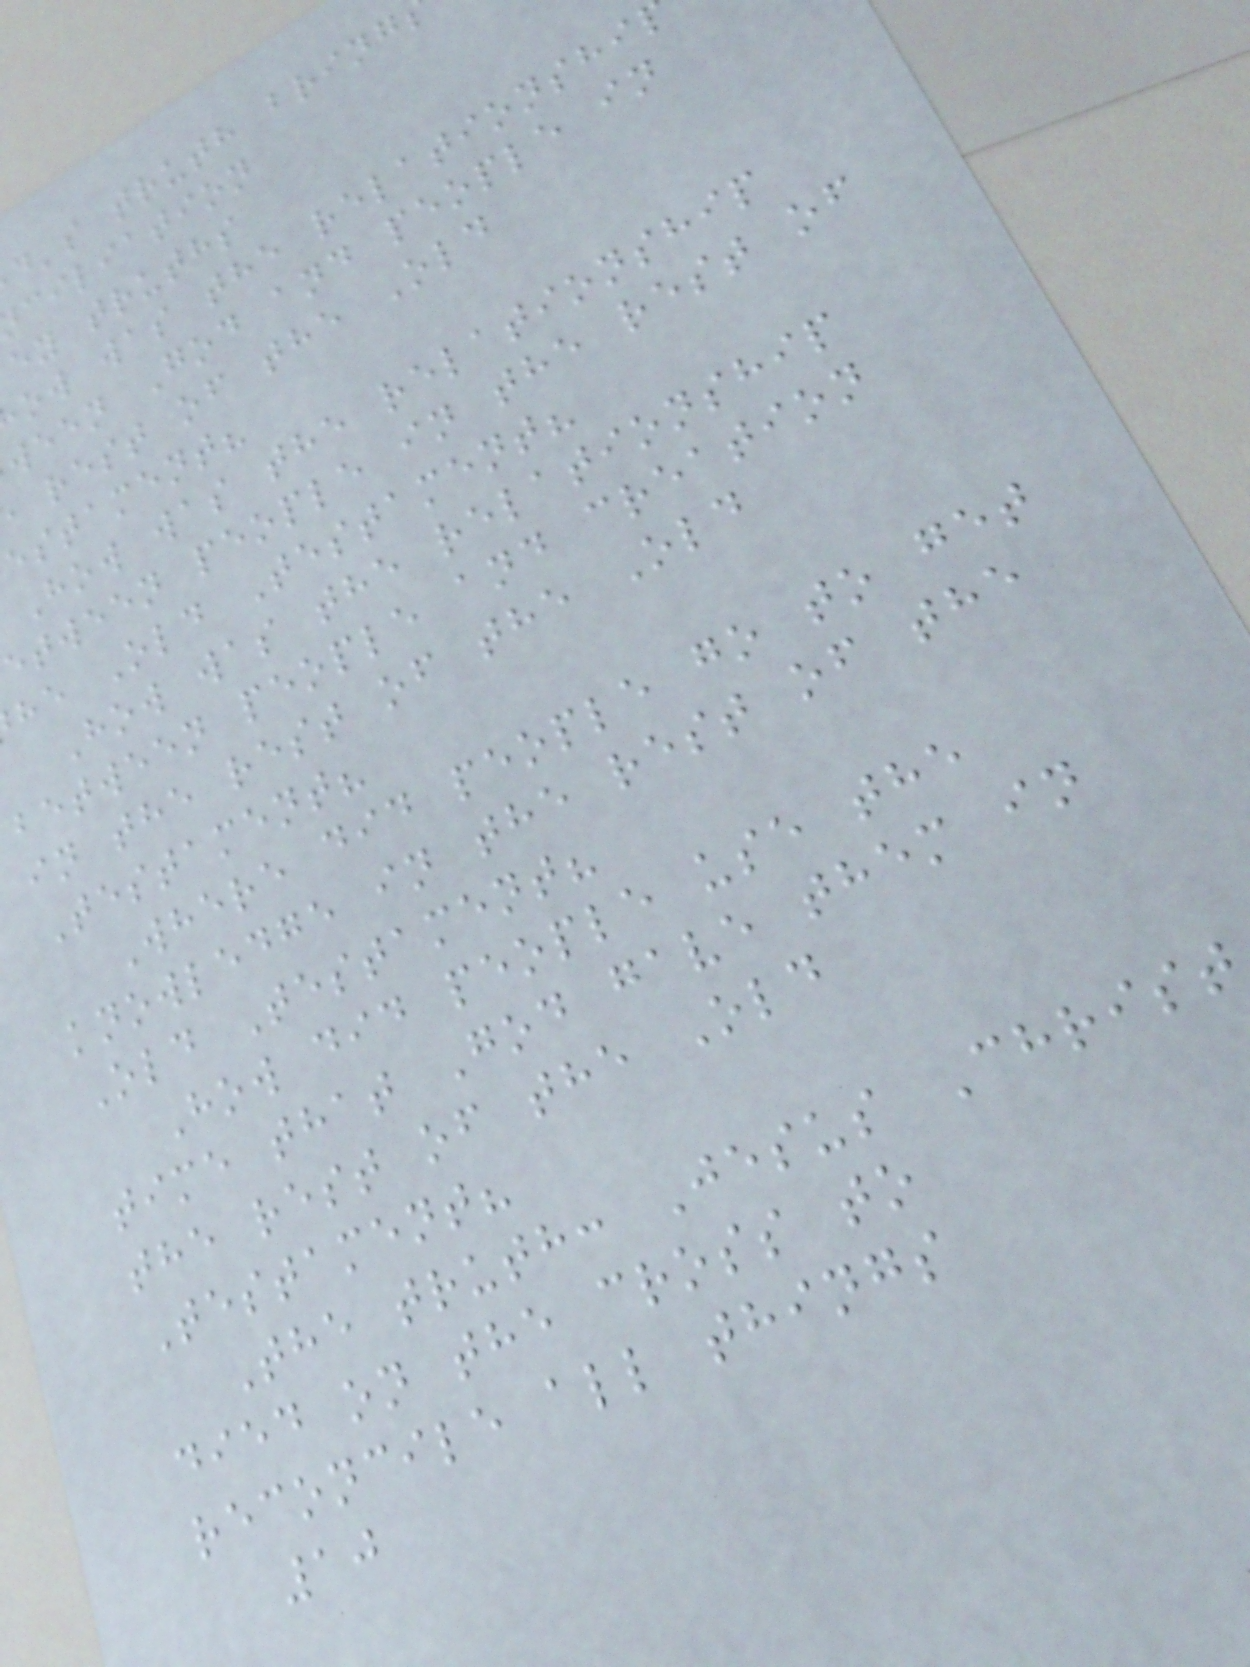d's truth bring
ciliation
ey truths
ow was the relationshi
ween God and people in
rest of the Old
estament?
How was the relationship
etween people in the rest of
he Old Testament?
How was the relationship
between people and creation
in the rest of the Old
Testament?
Where did people go to get
knowledge in the rest of the
Old Testament?
How did people use the
time that God gave them in
the rest of the Old
Testament?
The truth: Jesus Christ
died on the cross to
reconcile all things
10
